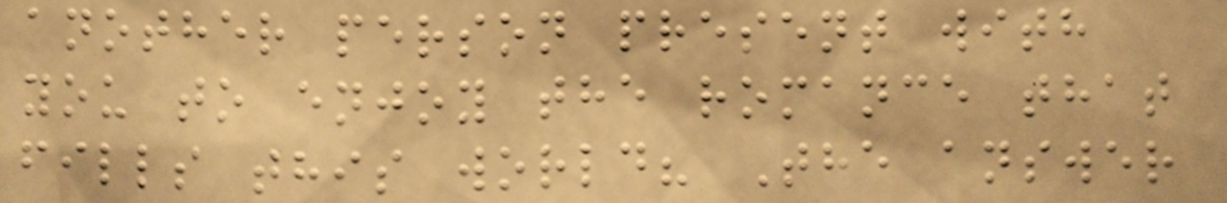another person present with
you to enjoy the romance that
fills this world? The answer
